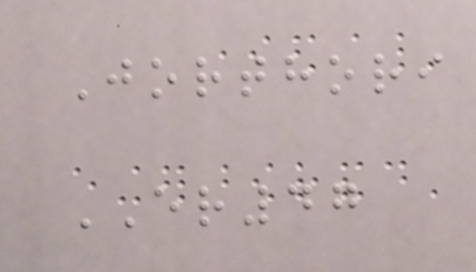Jorthori
ER47
